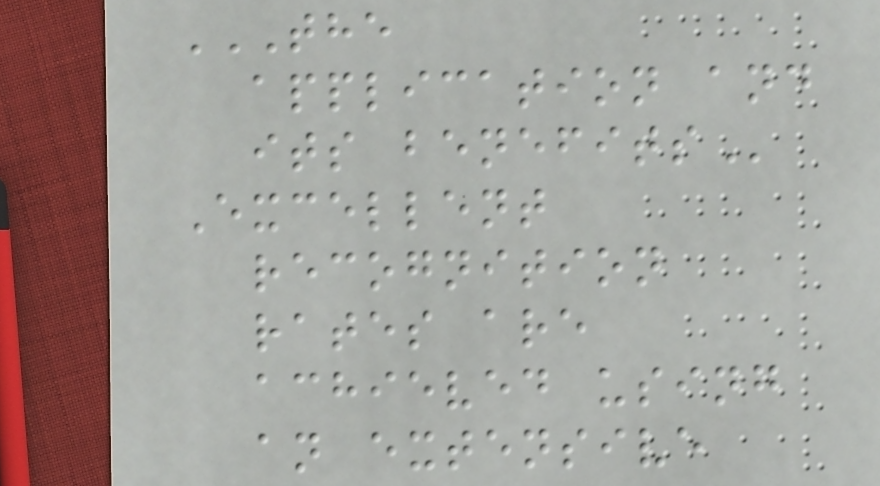THE
APPLICATION AND
ITS BENEFITS
Excellent
recognition
rates are
achieved using
an extensive
